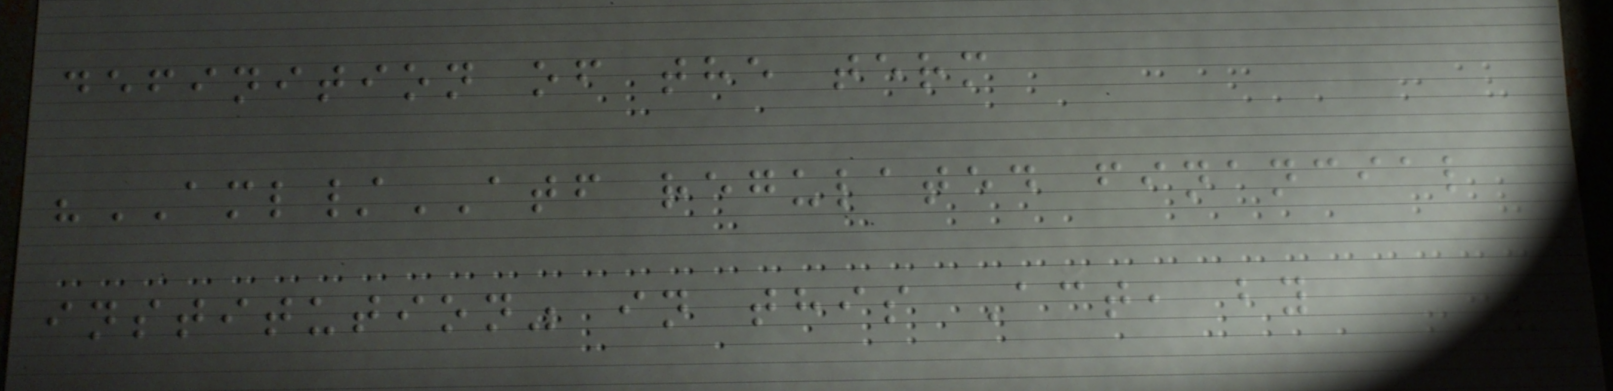definition of the term
"AML/ATF regulated financial
institution" in this Act, by
